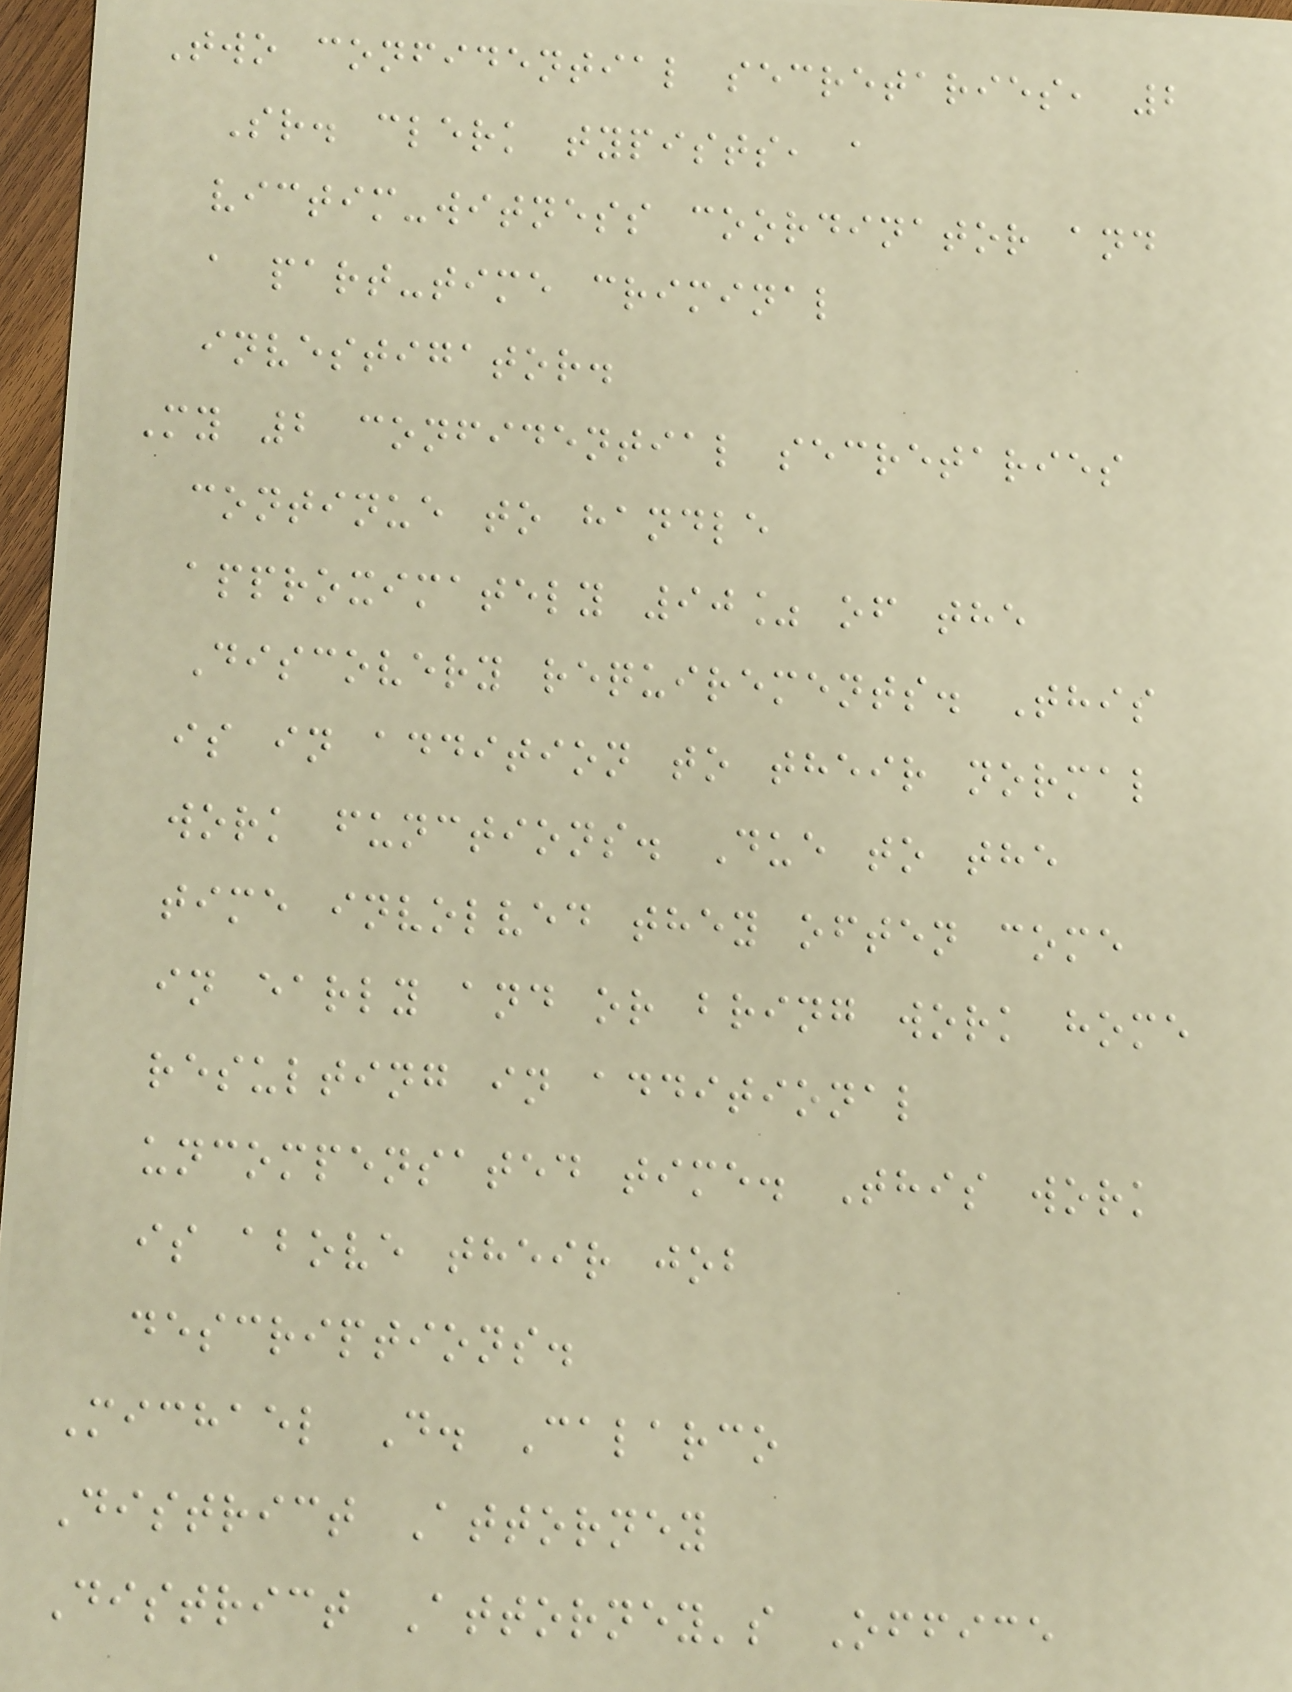Two confidential secretaries, 2
Sr. clerk typists, a
victim-witness coordinator and
a part-time criminal
investigator.
My 2 confidential secretaries
continue to handle
approximately 90% of the
Discovery requirements. This
is in addition to their normal
work functions. Due to the
time involved they often come
in early and or bring work home
resulting in additional
uncompensated time. This work
is above their job
descriptions.
Michael D. Calarco
District Attorney
District Attorney's Office
